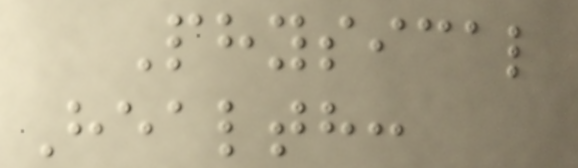Physical
Health:
